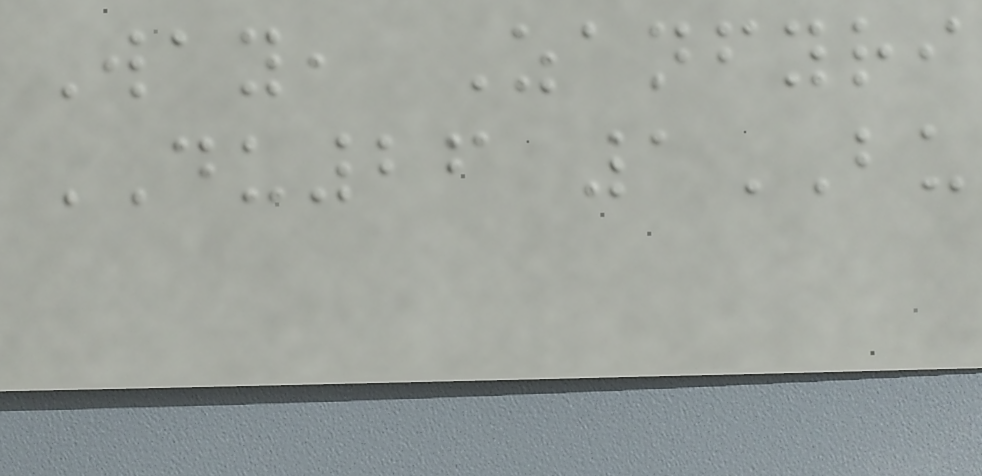Way, Zanfyri
DU26 1BU
